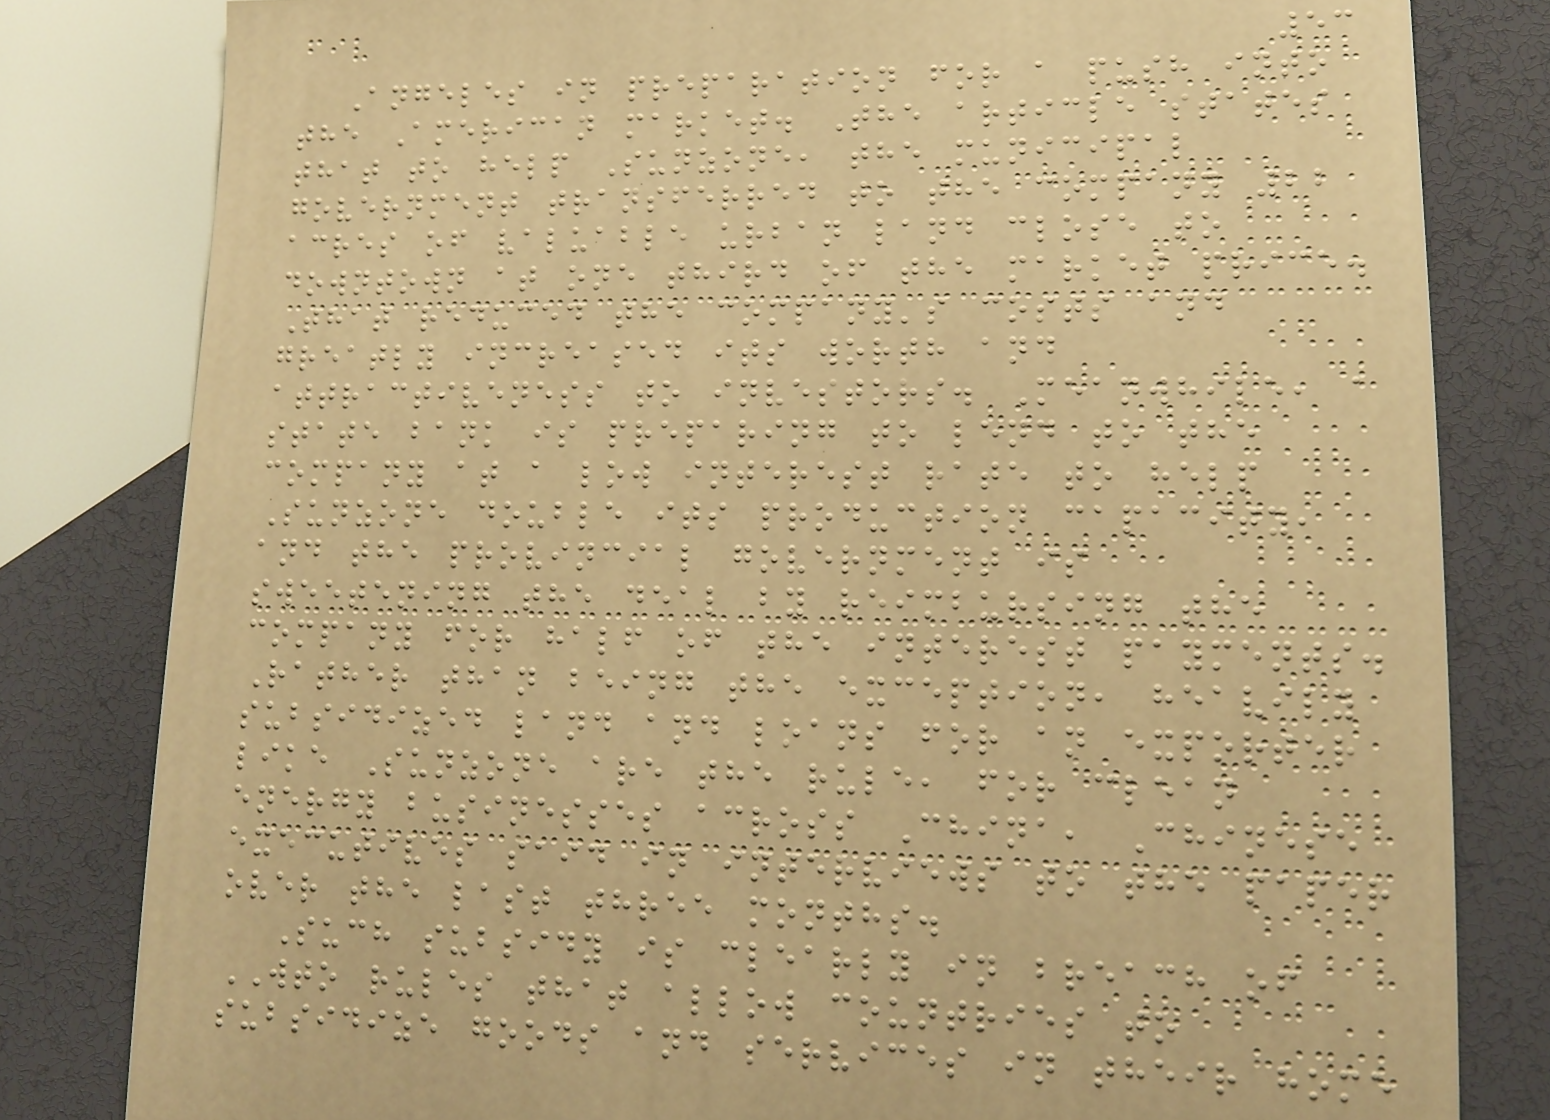53
Angeles in preparation for a push into
the American market. The article states
that to help Sunzone, the municipal
government transferred to the company 22
acres of valuable urban land close to
downtown at one third of the market price.
That reduced the company's costs and
greatly increased its worth and
attractiveness to investors. Meanwhile, a
state bank is preparing to lend to the
company at a low interest rate to help
Sunzone double its production capacity,
and the provincial government is
sweetening the deal by reimbursing the
company for half of the interest payments.
Rather than being the exception, heavily
subsidized land and loans for an exporter
like Sunzone are the rule, for clean
energy businesses across China, Chinese
executives said in interviews to the paper
over the last three months.
Such subsidy is clearly in breach of
WTO rules that allow countries to
subsidize goods and services in their home
